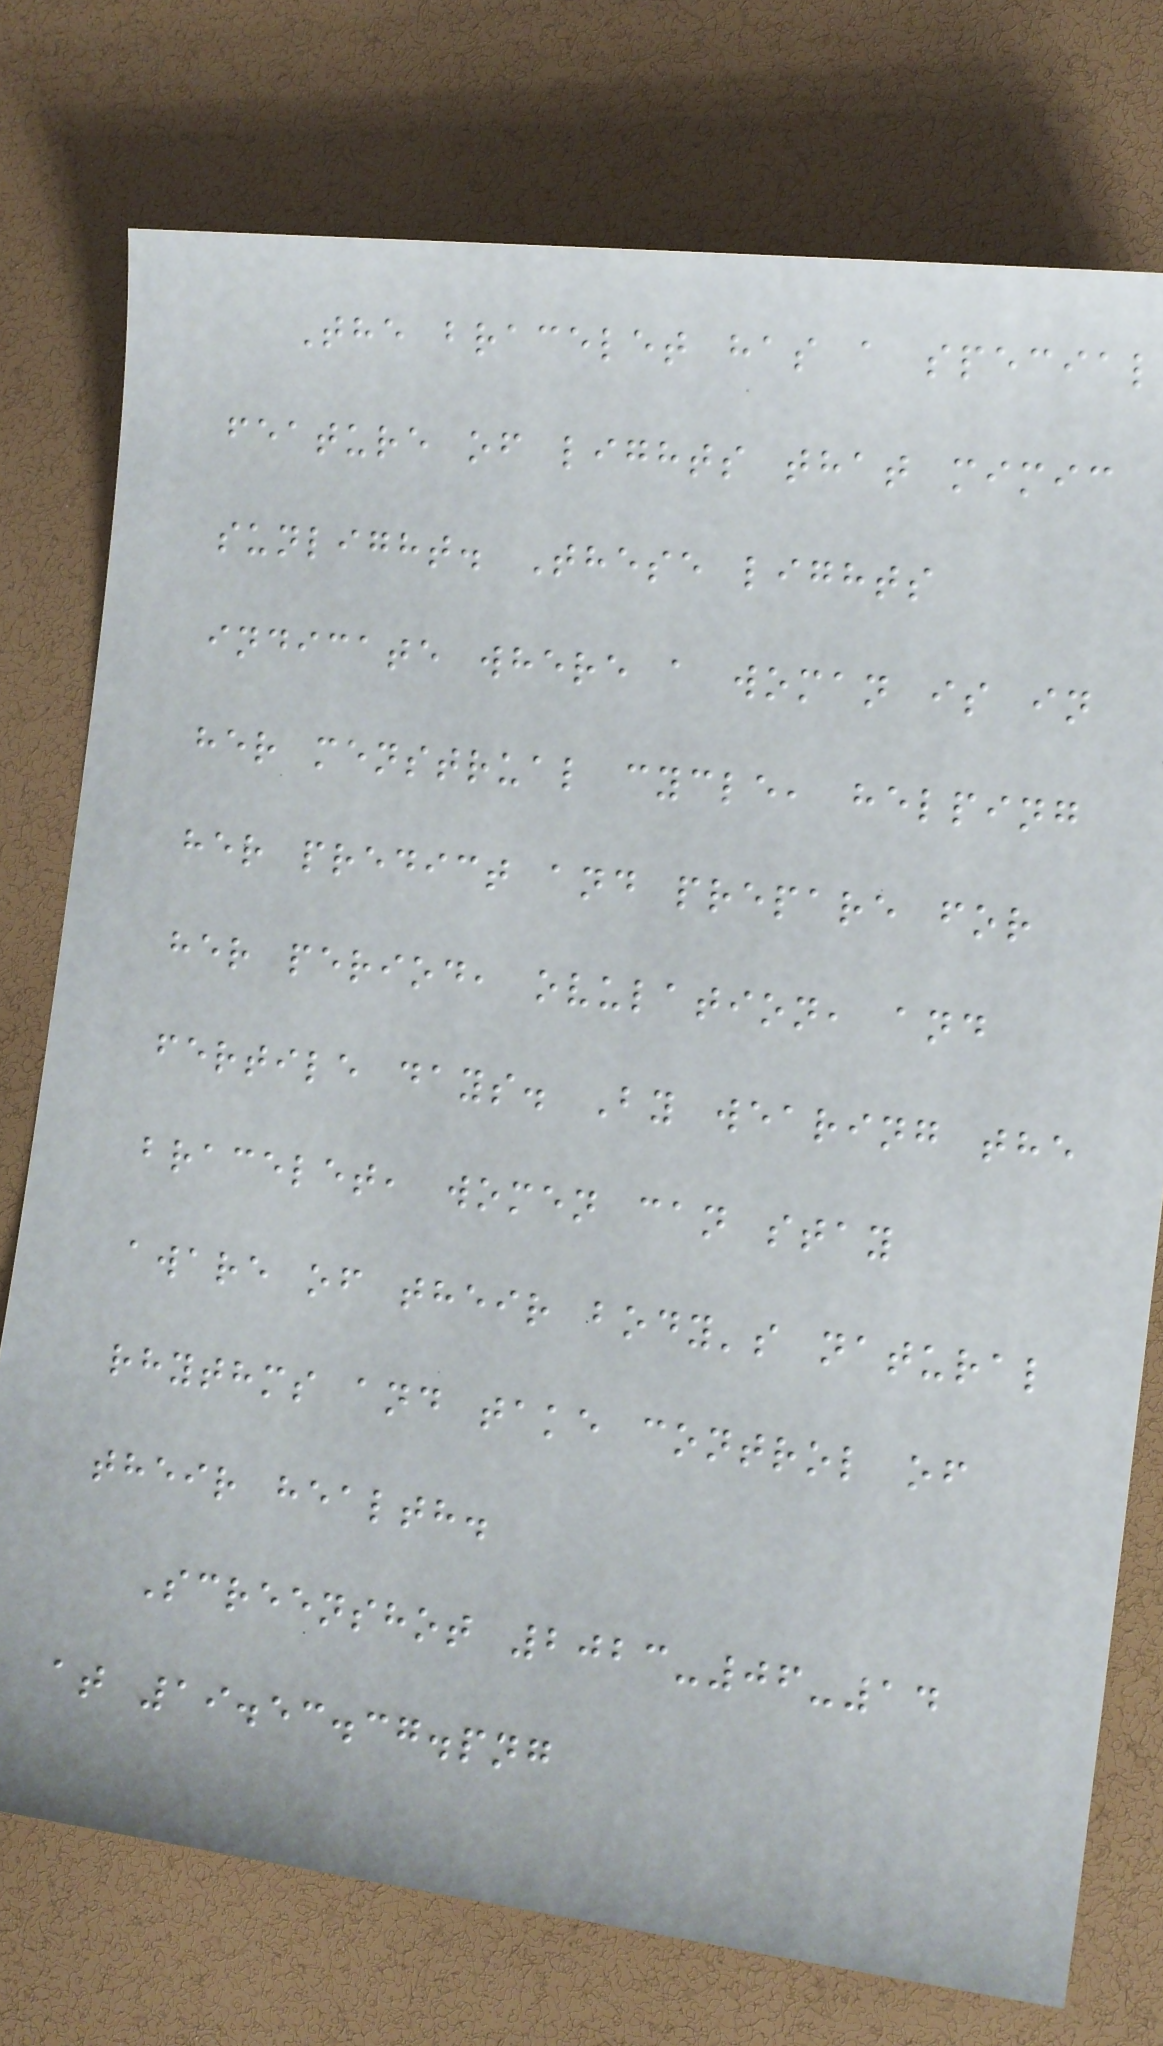The bracelet has a special
feature of lights that mimic
sunlight. These lights
indicate where a woman is in
her menstrual cycle, helping
her predict and prepare for
her period, ovulation, and
fertile days. By wearing the
bracelet, women can stay
aware of their body's natural
rhythms and take control of
their health.
Screenshot 2023-06-14
at 19.53.37.png
